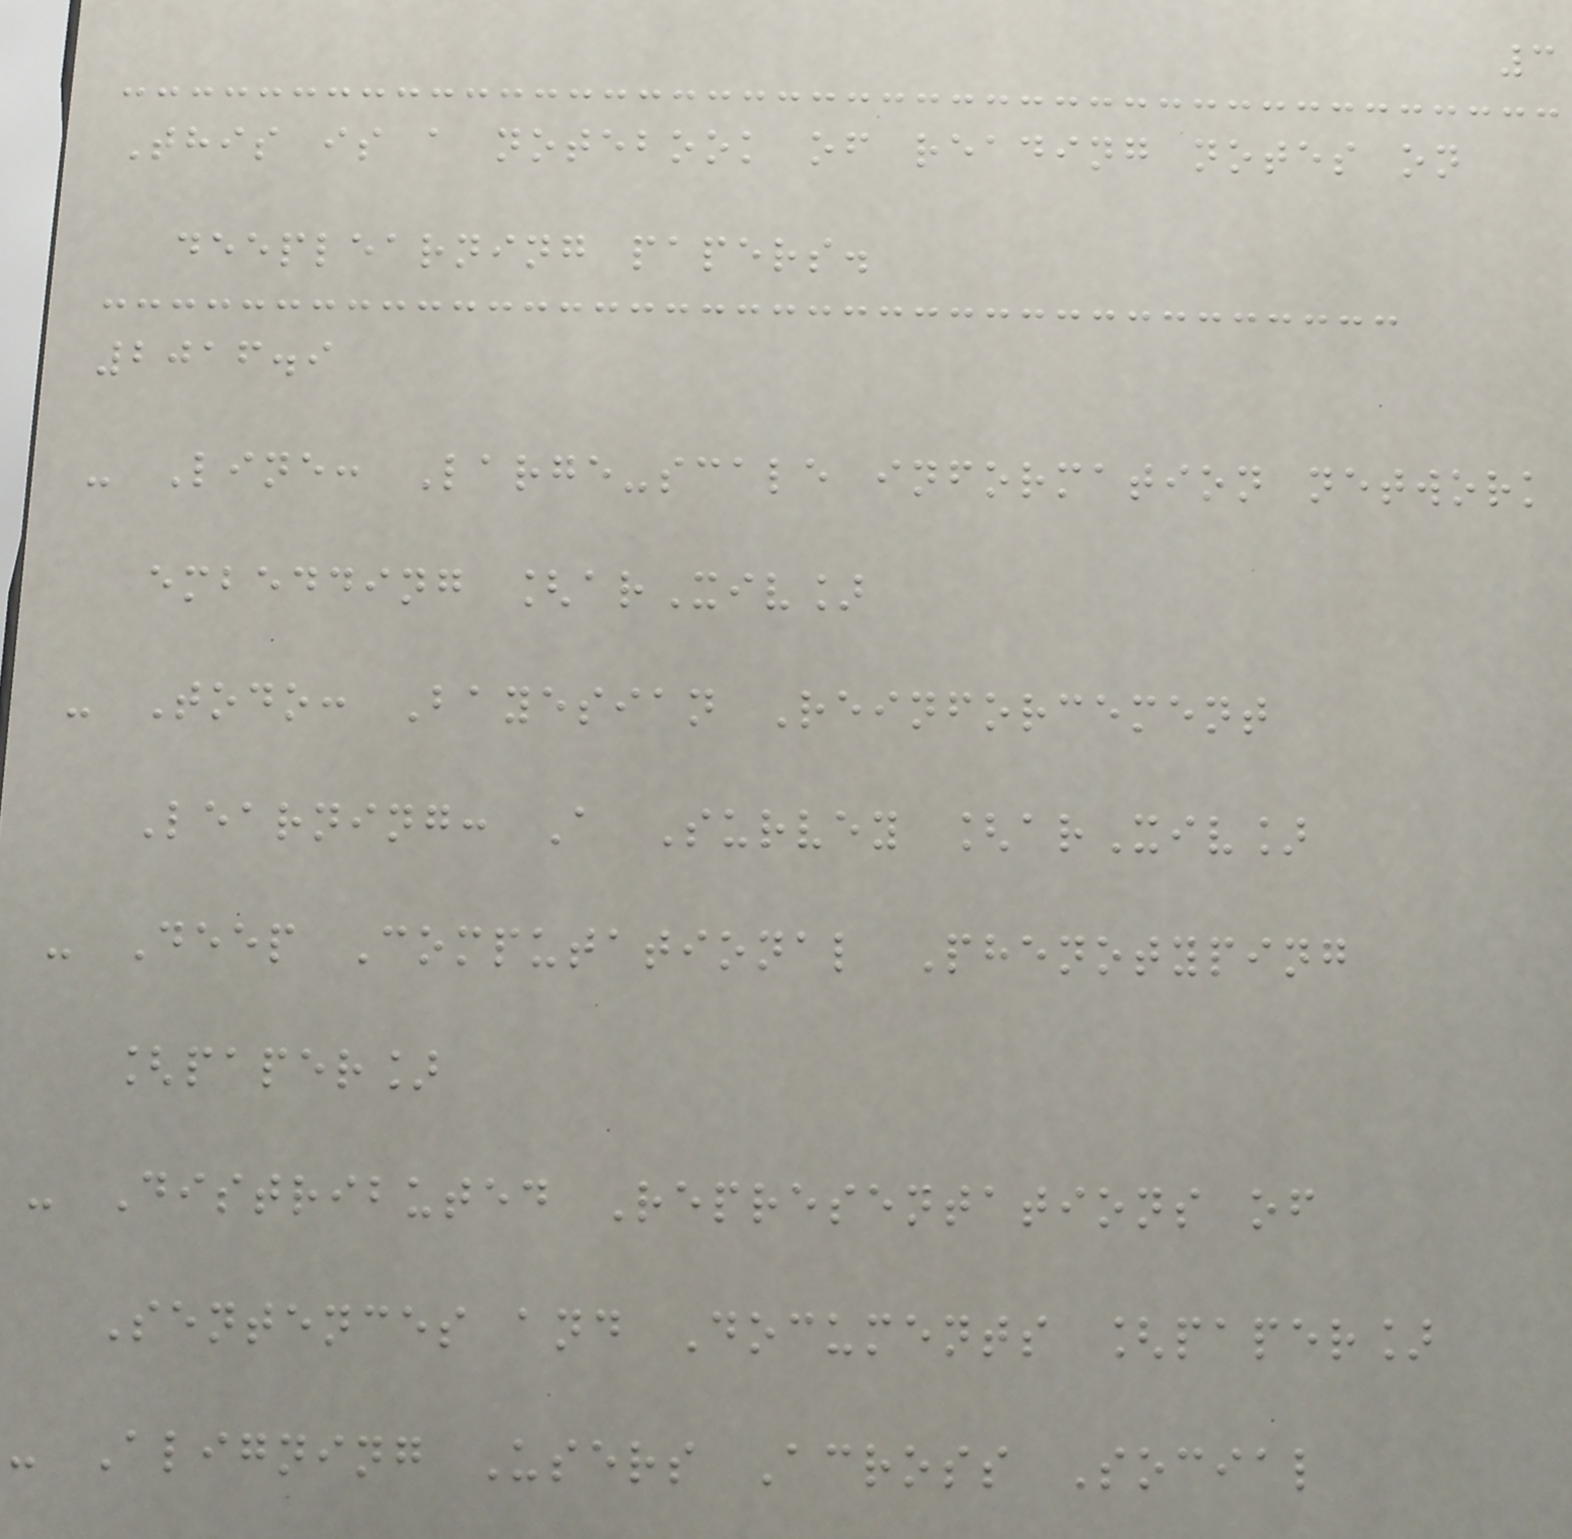3
This is a notebook of reading notes on
deeplearning papers.
2016.9
- Line: Large-scale information network
embedding [arXiv]
- Todo: Bayesian Reinforcement
Learning: A Survey [arXiv]
- Deep Computational Phenotyping
[paper]
- Distributed Representations of
Sentences and Documents [paper]
- Aligning Users Across Social
